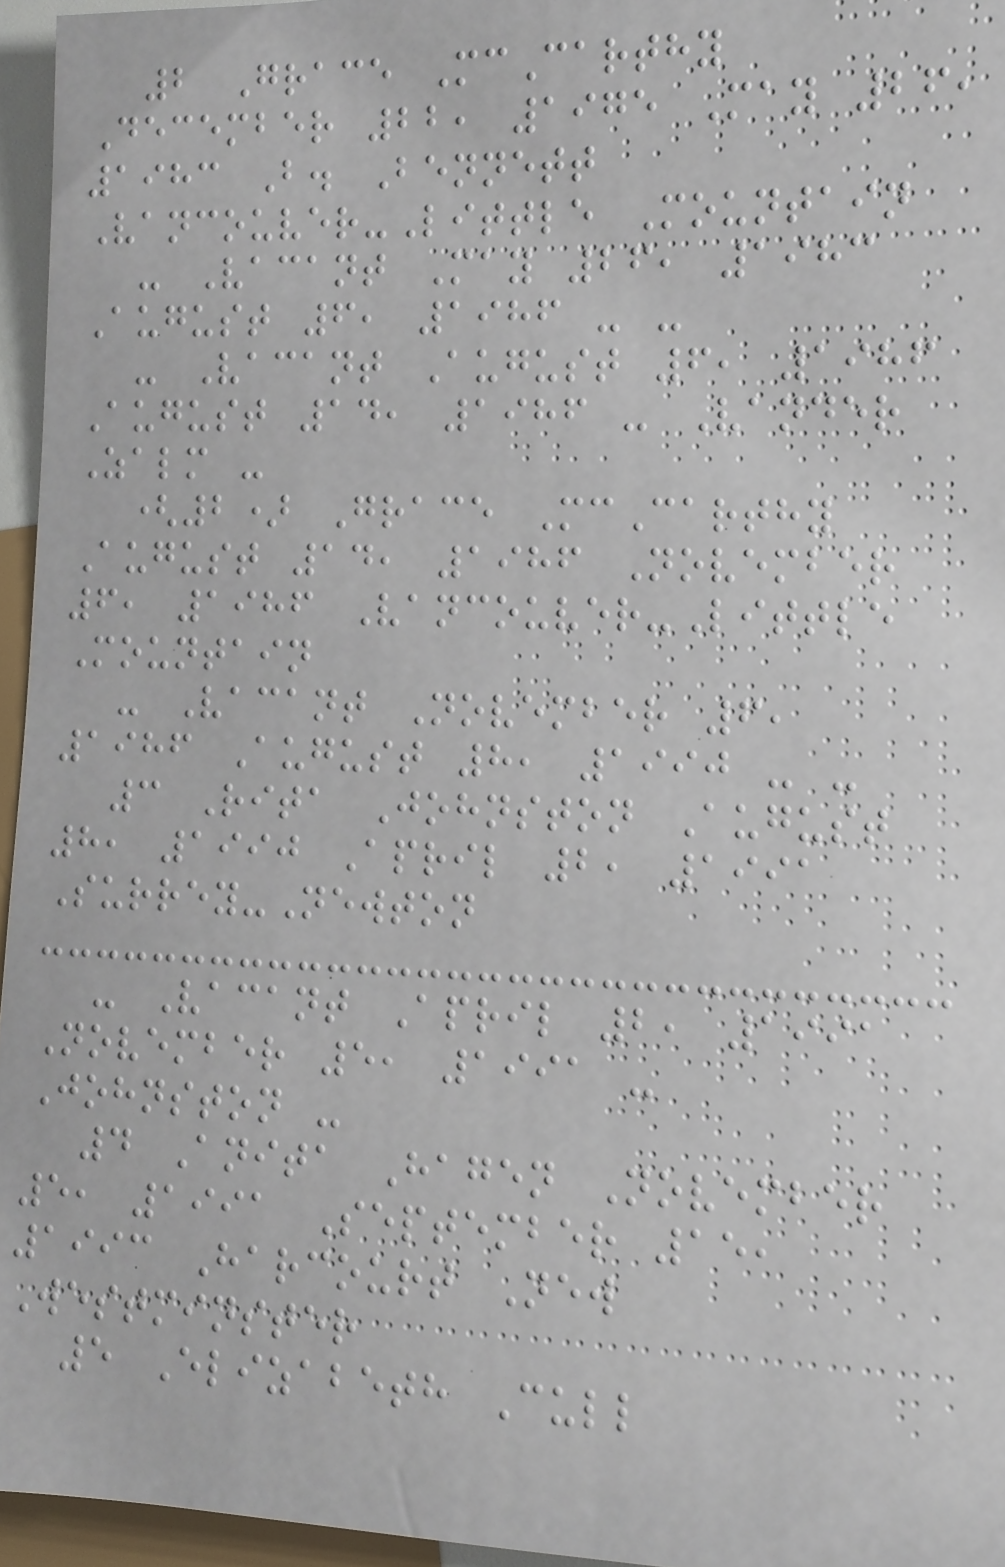2 Grace McCarthy
December 22, 1975 May 26,
1983 B. Bennett
Vancouver-Little Mountain
- Vacant May 26, 1983
August 6, 1986 - -
- Vacant August 6, 1986
August 14, 1986 - Vander
Zalm -
(2) Grace McCarthy
August 14, 1986 November
6, 1986 Vancouver-Little
Mountain
- Vacant November 6,
1986 August 8, 1990 - -
3 Rita Johnston August
8, 1990 April 2, 1991
Surrey-Newton
- Vacant April 2, 1991
November 5, 1991 -
Johnston -
4 Anita Hagen November
5, 1991 September 15,
1993 Harcourt New
Westminster
5 Elizabeth Cull
